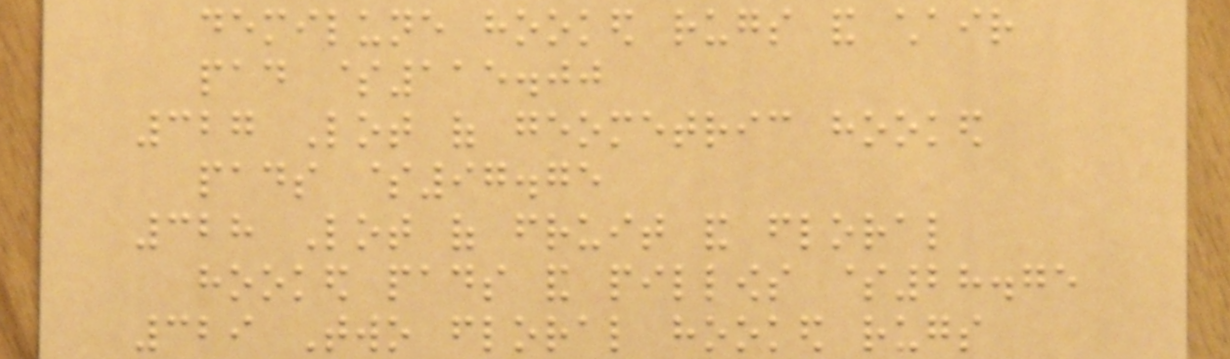demilune hooked rugs and chair
pad $115.00
327 Lot of geometric hooked
pads $97.75
328 Lot of fruit and floral
hooked pads and pillows $28.75
329 Two floral hooked rugs
